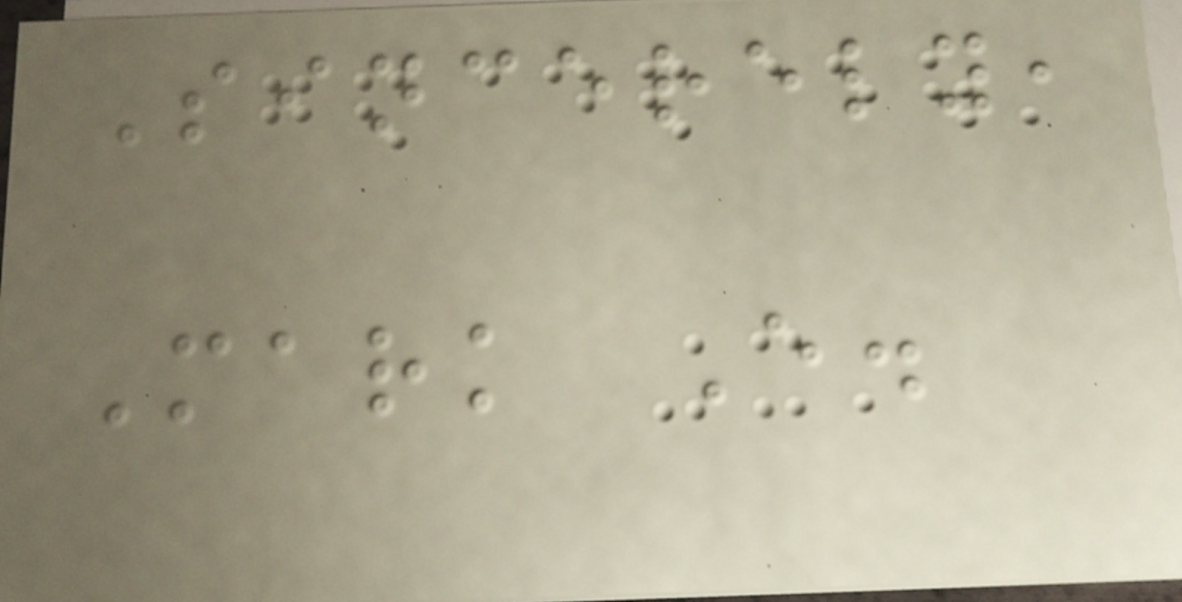Sincerely,
Mark E.
